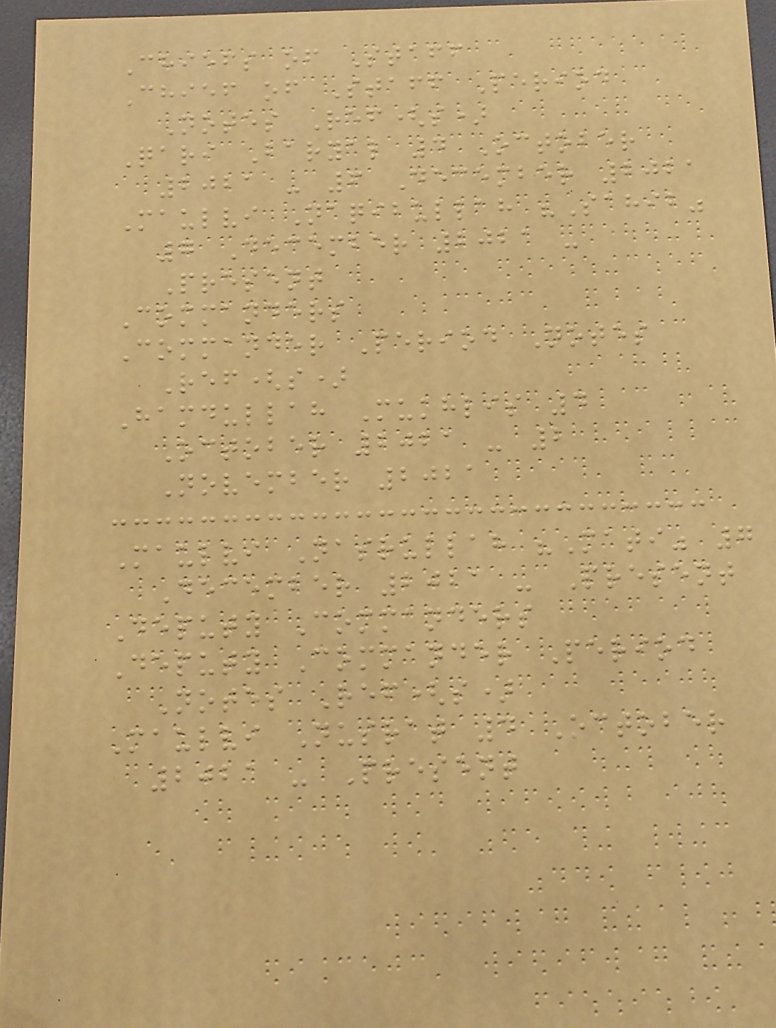Chiefs of Staff
Chief of Staff Period
Notes Ref(s)
Qari Baryal 4 October
2021 - 6 December 2021
Maulvi Naqibullah "Sahib"
7 December 2021 -
Present
Commanders
Commander Period Notes
Ref(s)
Hamdullah Mukhlis 4
October 2021 - 2
November 2021
Maulvi Nasrullah "Mati" 7
December 2021 - Present
Deputy Commanders
Deputy Commander Period
Notes Ref(s)
Maulvi Nusrat 4 October
2021 - Present
